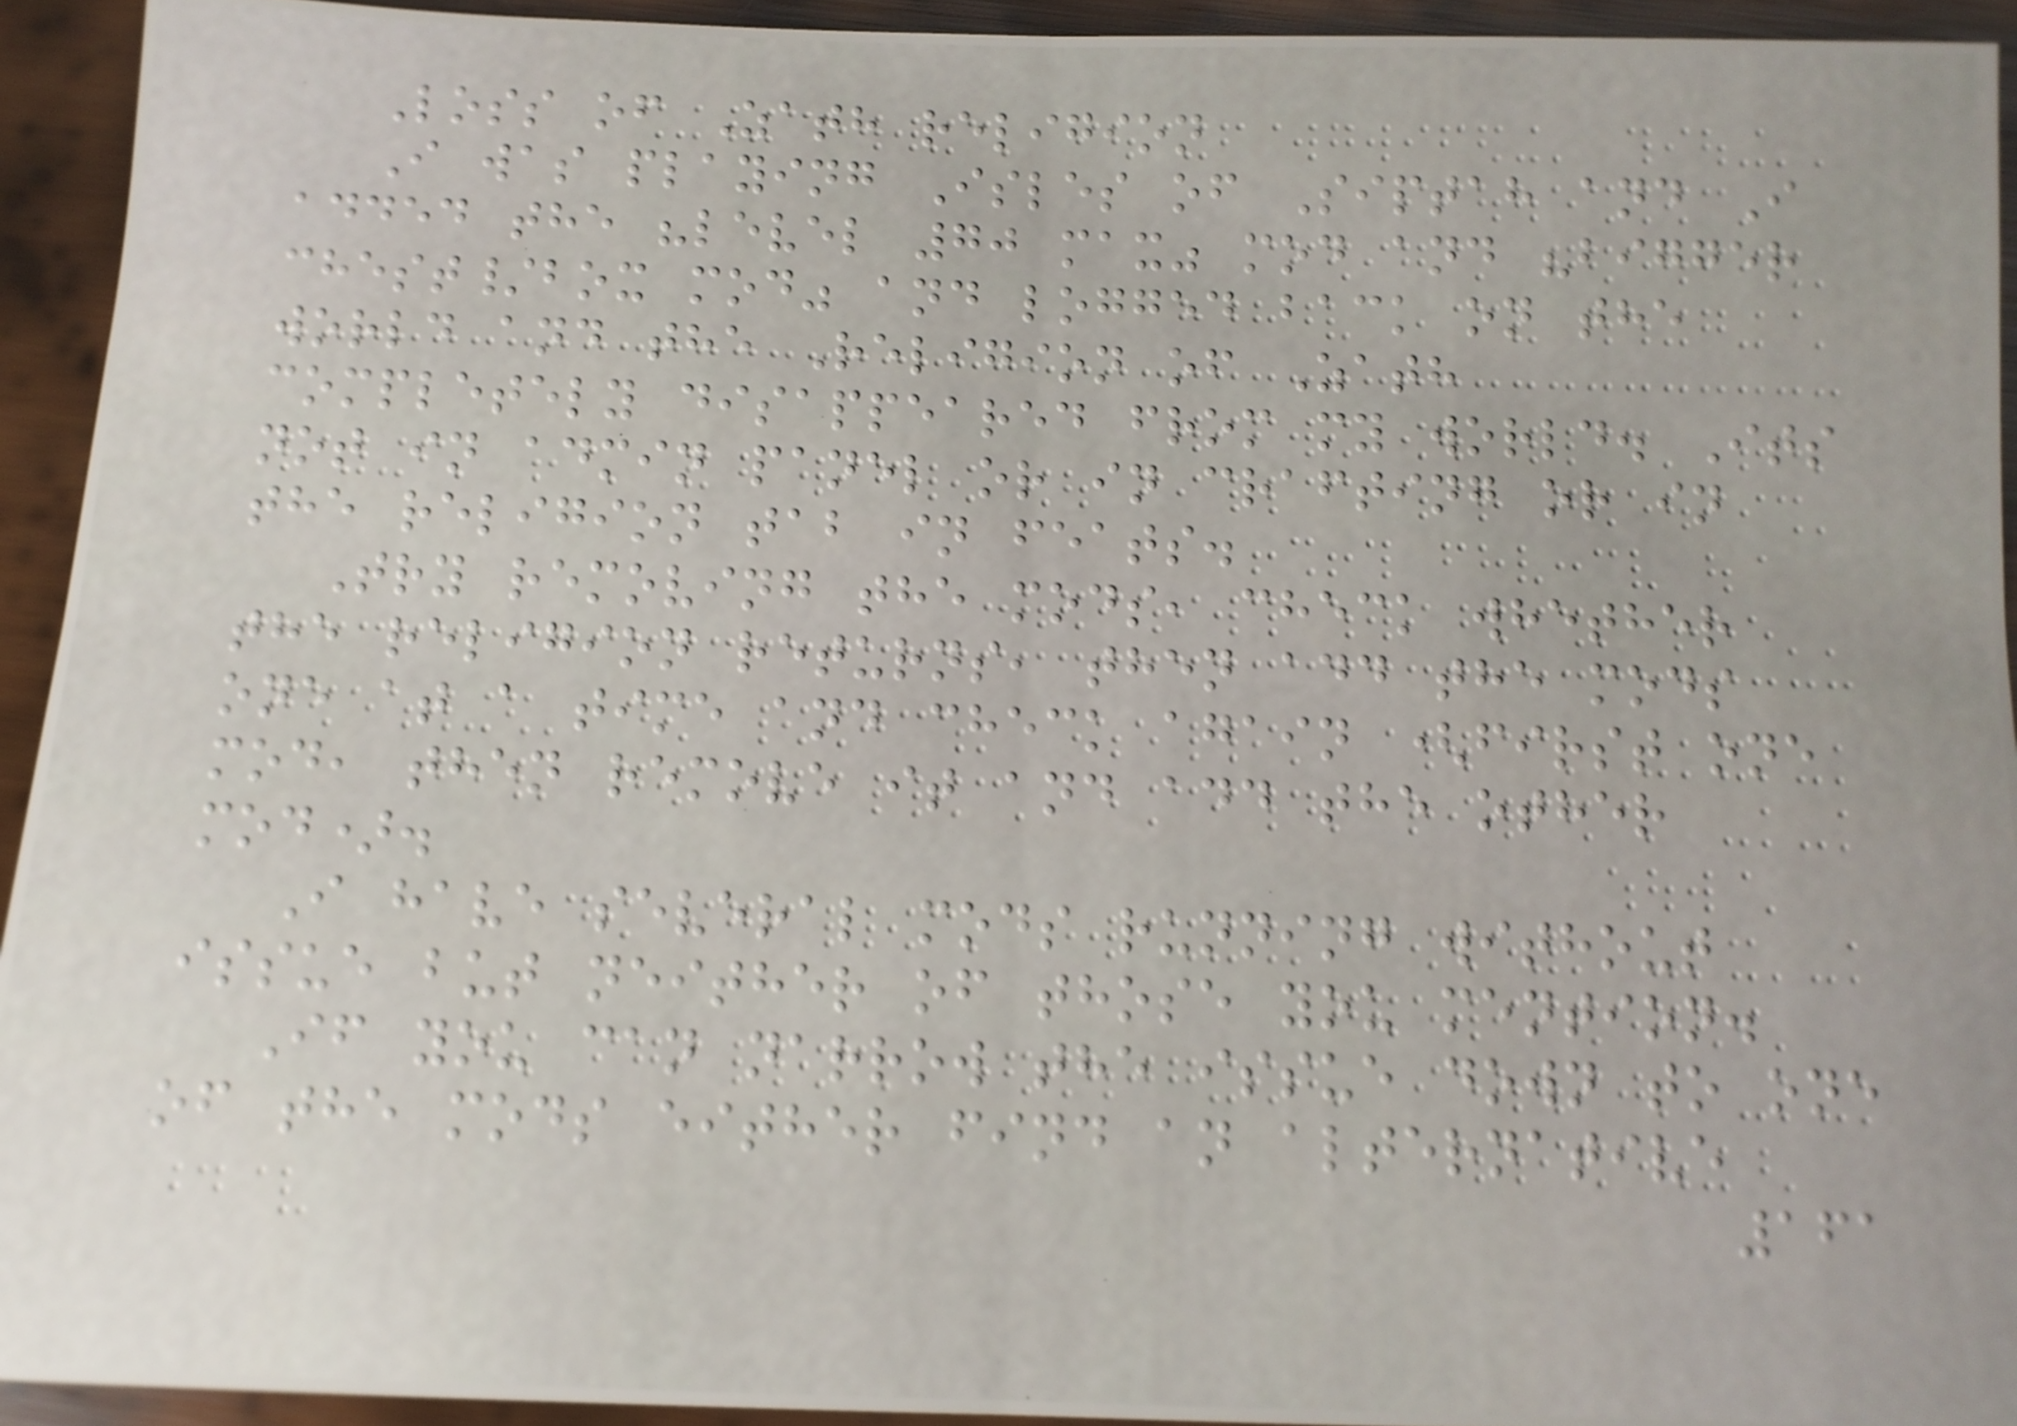Loss of Zath religion
I was playing Isles of Siptah and I
added the "level 70 max" mod and "bigger
chest/box mod" and logged back on the
world and the Religion of Zath
completely disappeared from my world. Its
not in admin panel or in crafting or in
the religion tab in feats.
Try removing the mods, check whether
the religion returns, then add the mods
one at a time and check again (first one
mod, then remove it and add the other
mod).
I have several mods running without
issue but neither of those you mention.
If you can narrow the issue down to one
of the mods either find an alternative
161
